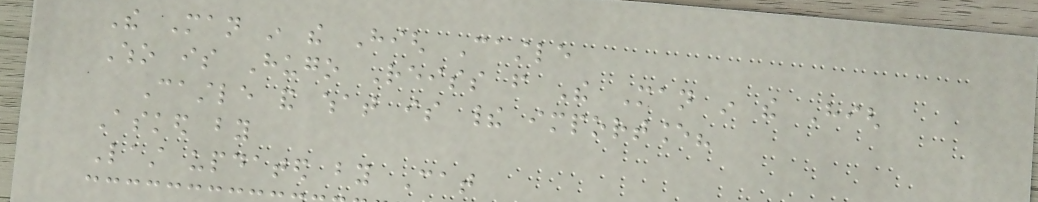The Man in the High Castle
Who is Hugo Reiss from The Man in the High
Castle and what is their importance?
Asked by
Last updated by Cat
